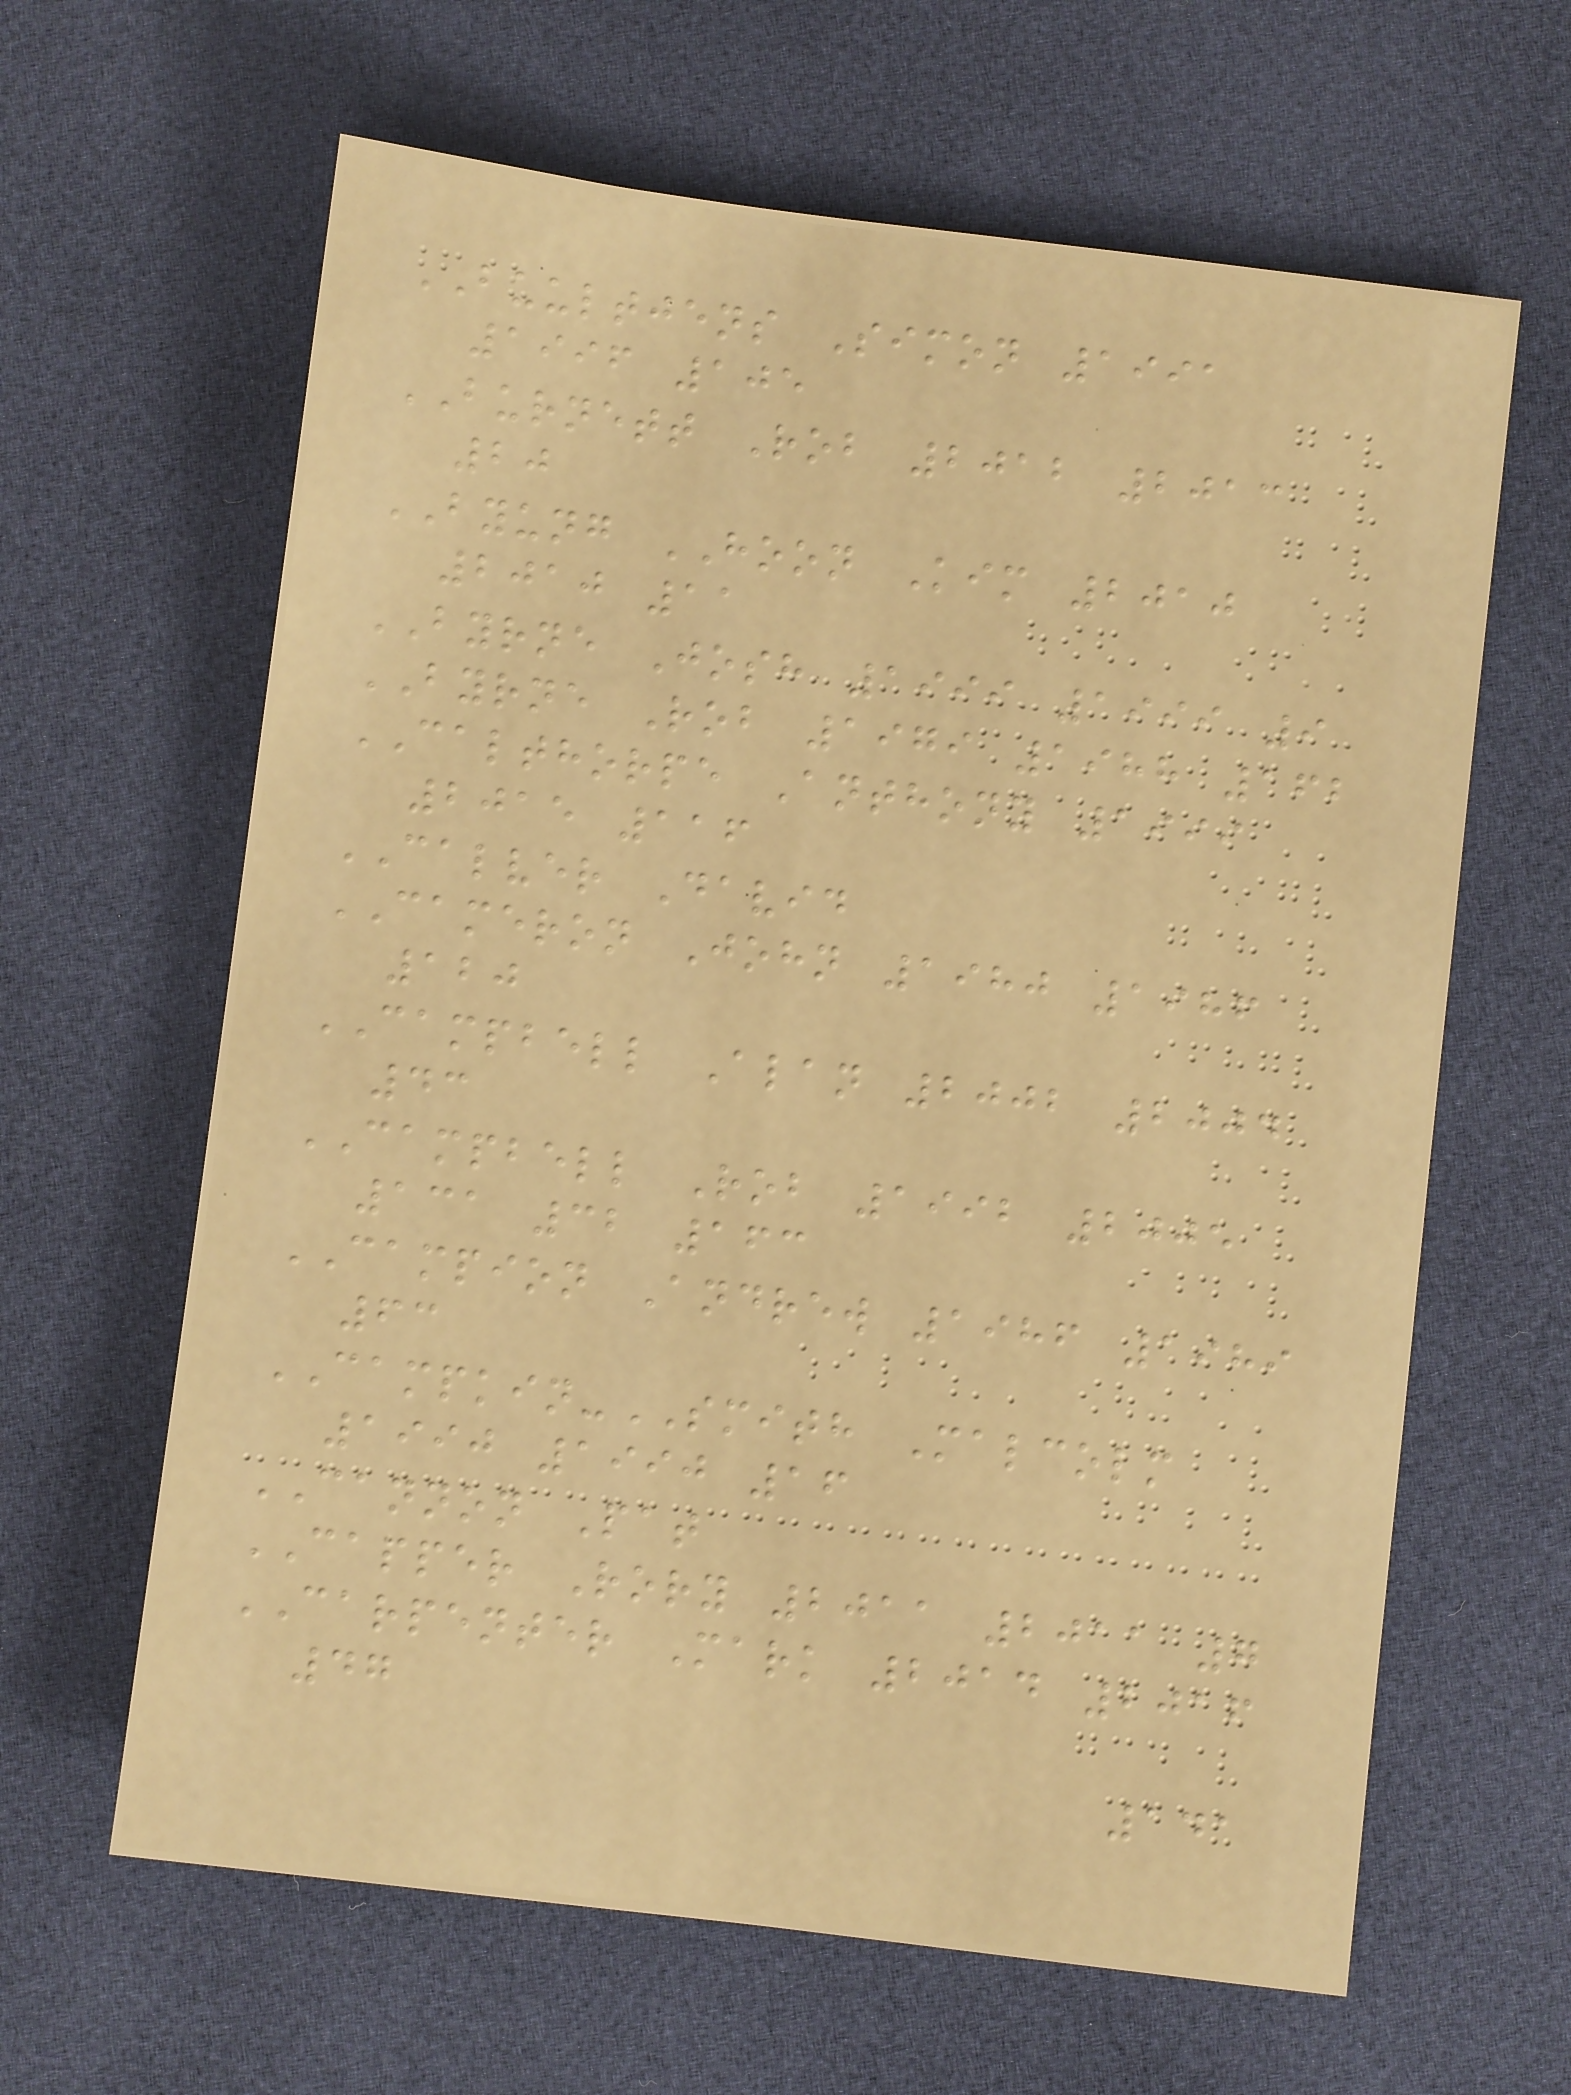BUULTJENS Simon 1991
1996 105
BURNETT Rob 2012 2013
20
BYUNG HOON Kim 2010
2010 11
BYRNE Josh 1999 1999 9
BYRNE Rob 1979 1988 162
CALTHORPE Anthony 1999
2015 116
CALVER David
CAMERON John 1980 1986
120
CAMPBELL Alan 2002 2004
43
CAMPBELL Rob 1992 2005
131 32 163
CAMPION Andrew 1986 1989
63
CAMPKIN-SMITH Malcolm
1990 1990 16
CANNON Pat
CAPPER Rory 2011 2011 7
CARPENTER Mark 2014 2016
47
141
